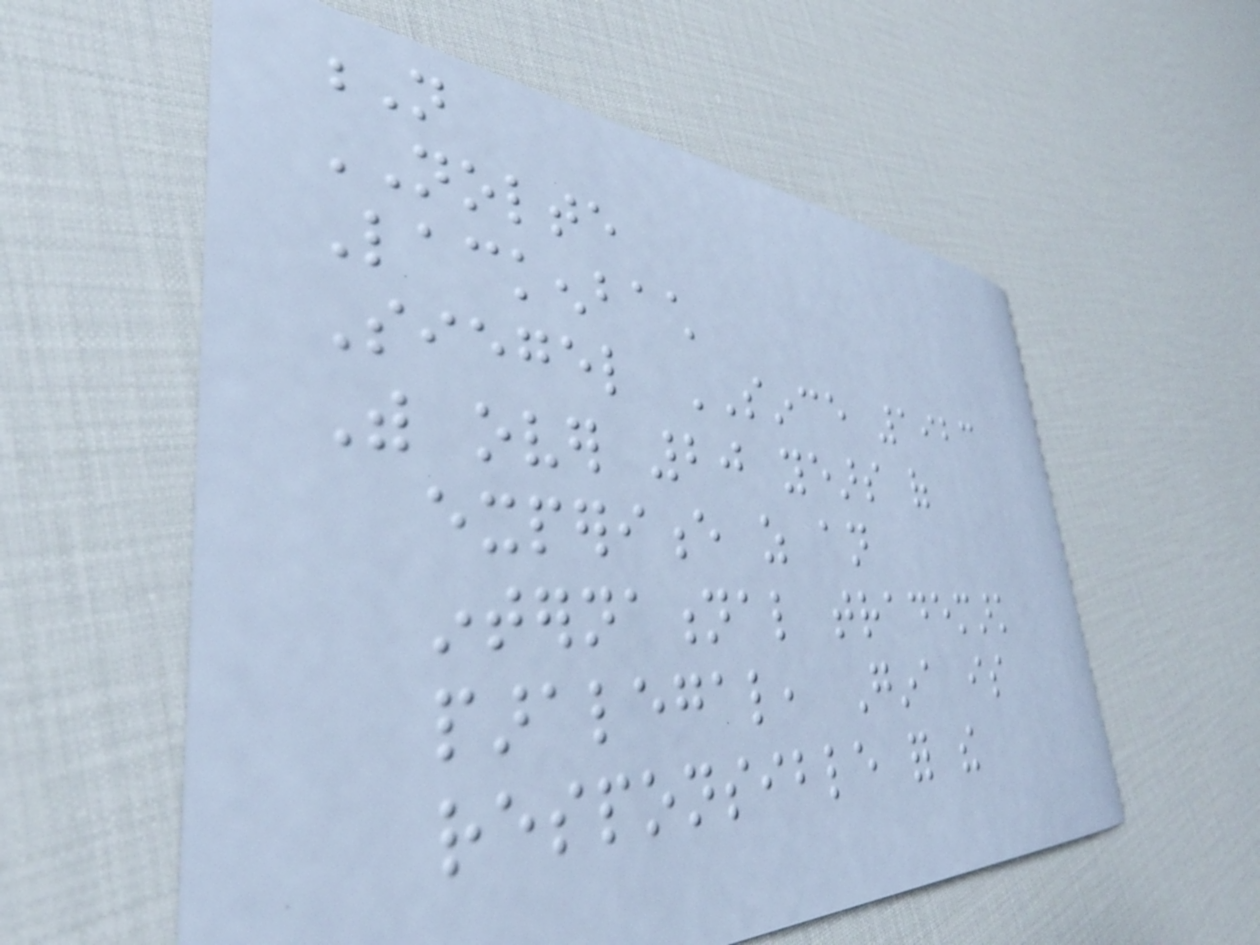N
NOLTE
Lackenbach
Siegel SINCE 1923
With over 20 years of
experience as an
international trademark
paralegal, Gina is
responsible for the
